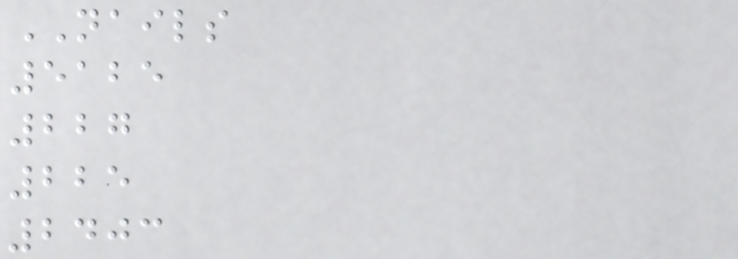NAILS
5125
227
225
2403
